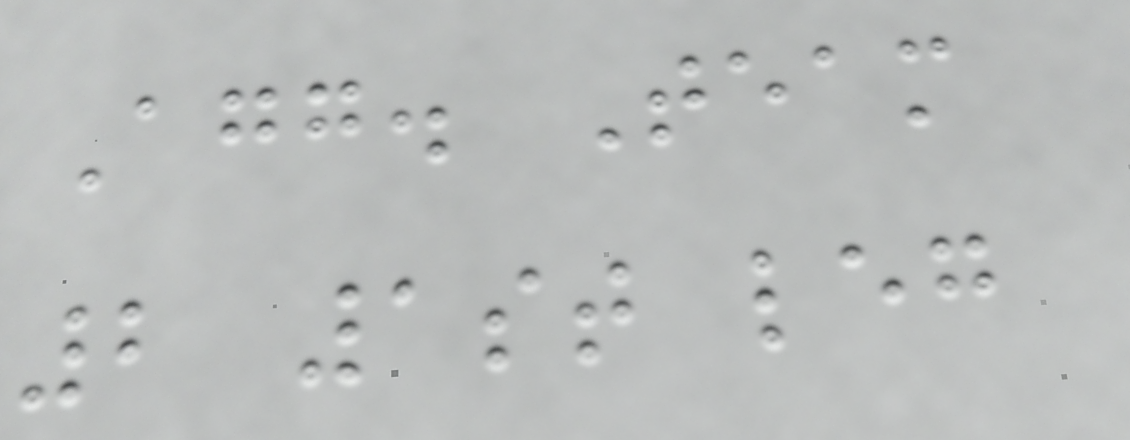Agg. Team
2 1st leg
